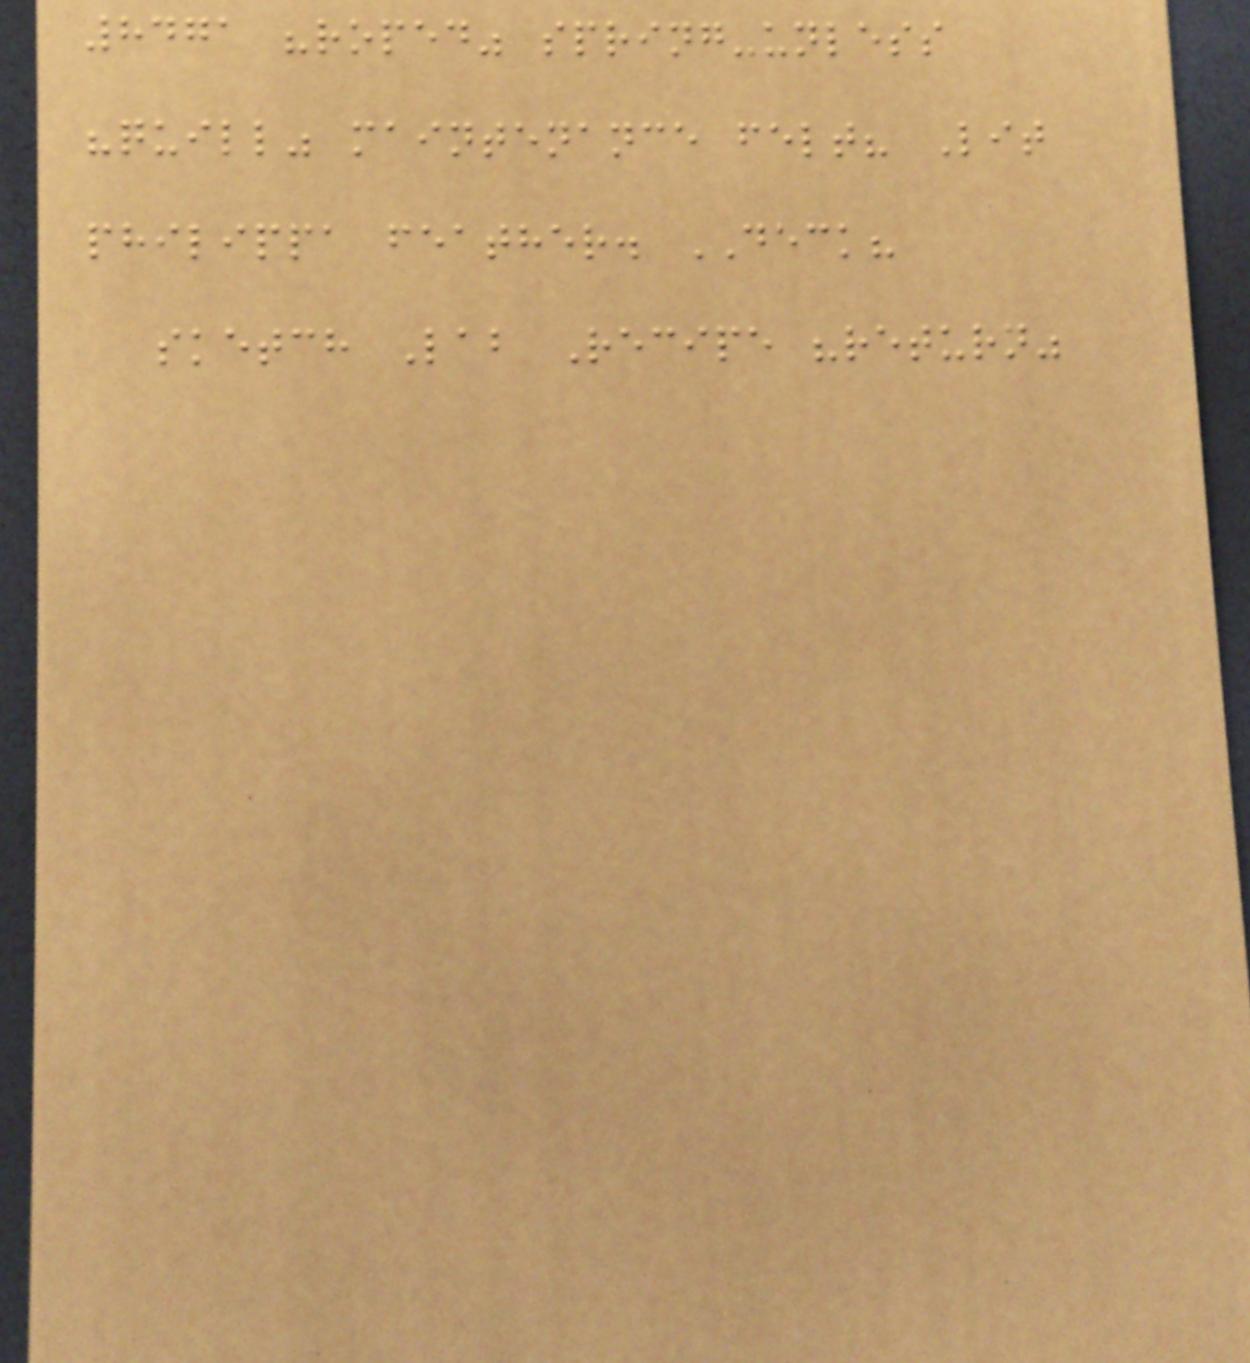8471 "roped" spring-unless
"quill" maintenance felt? Lit
philippa feather. DECK?
sketch Lab Recipe "return"
